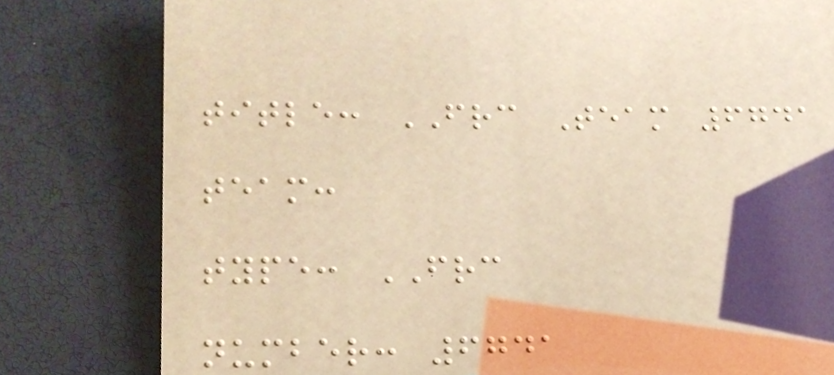title: FRC Team 6741
team:
type: FRC
number: 6741
